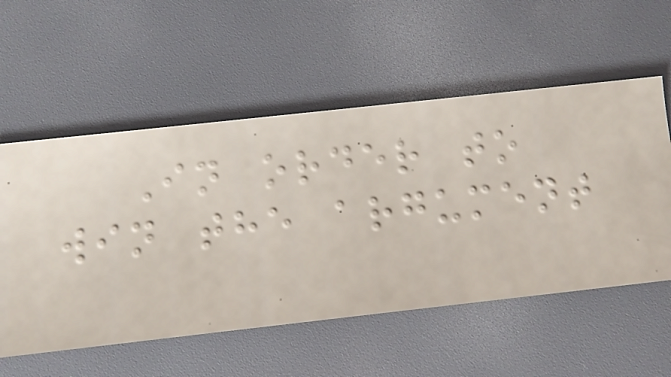In order to
win the argument
